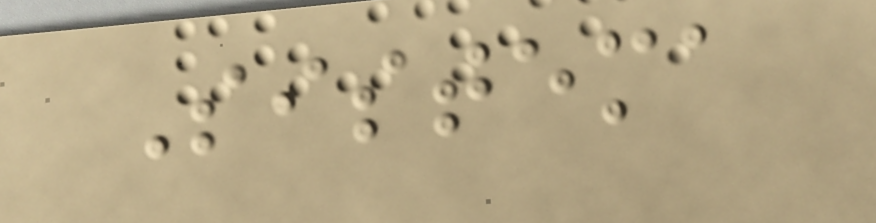Sistema
